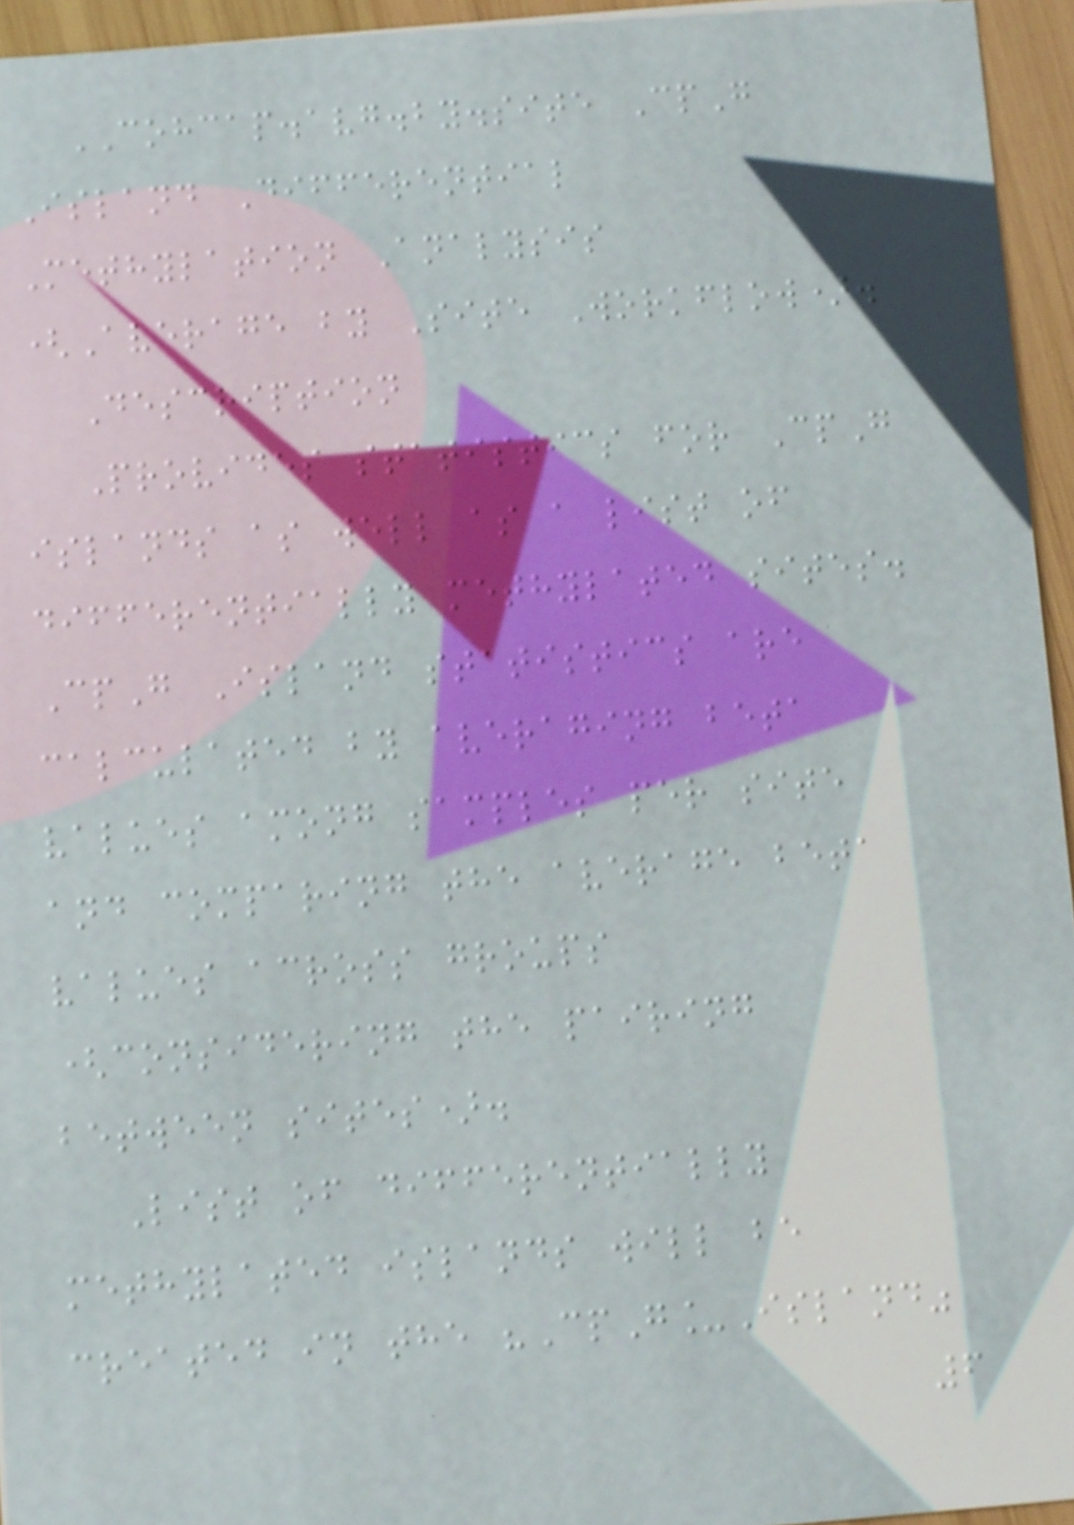COHCAP.avg.by.site CpG
Island Differential
Methylation Analysis
(Average by Site Workflow).
Description
Provides statistics for CpG
islands as well as a list of
differentially methylated sites.
CpG Island statistics are
calculated by averaging beta
values among samples per site
and comparing the average beta
values across groups
(considering the pairing
between sites).
List of differentially
methylated islands will be
created in the "CpG_Island"
6
